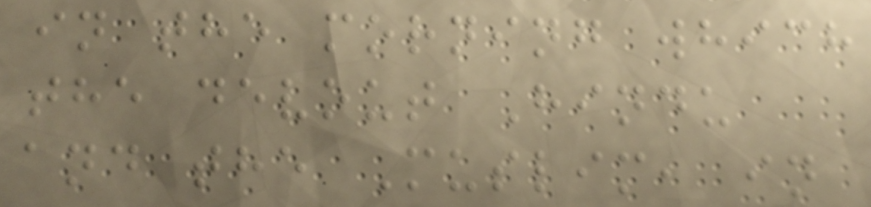in the morning which
the devout Hindu
and the Muslim, in
